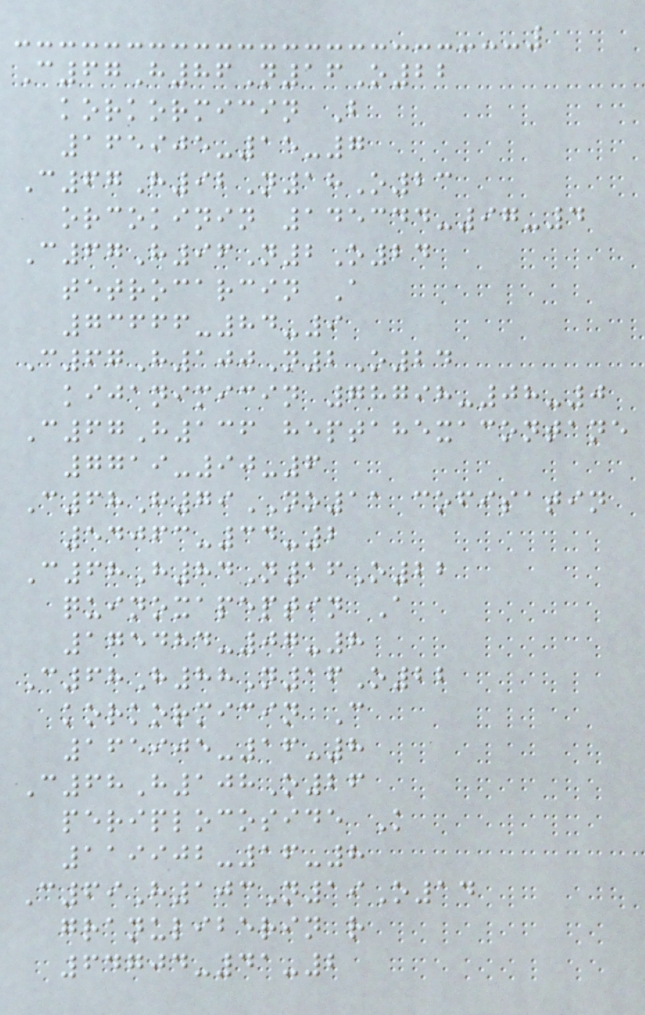C67H86N16O22
korkormicin B
165905-15-7
C67H92N18O23
orcokinin 145344-97-4
C67H96N2O24
tetrocarcin A
73666-84-9
C67H100N2O24
kijanimicin 78798-08-0
C67H136 heptahexacontane
7719-90-6
C68H79NO11 cofisatin
54063-34-2
C68H84N16O22
quinoxapeptin A
175484-07-8
C68H88N16O22
korkormicin C
165905-16-8
C68H108O26
periplocoside K
119902-16-8
C69H103N19O14
granuliberin r
64704-41-2
